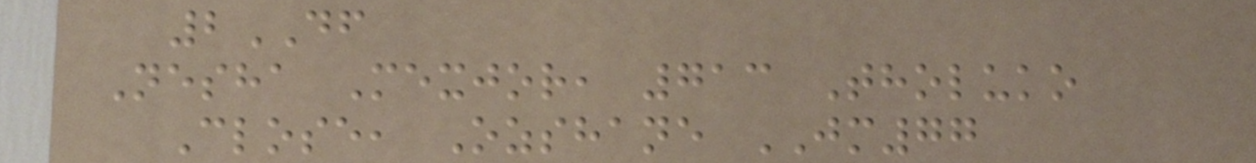2DF
Nesha Mexjor, 713 Tholuko
Close, Ozshane JM77
